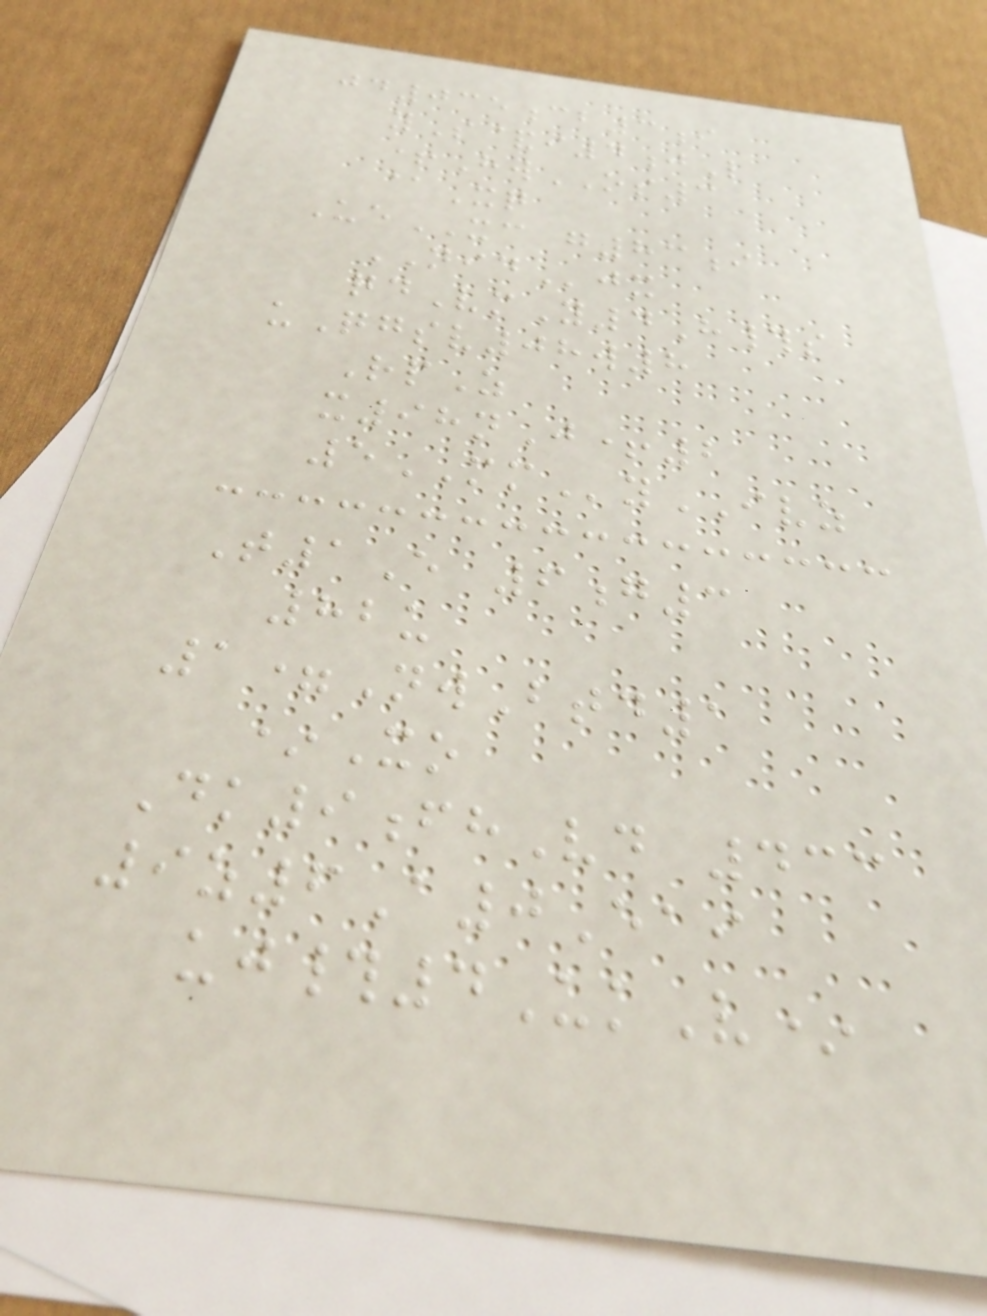jd035cb3i
yS&i4jL
+HwOS3
@Xq
UeXC g83i
NIDjx
qdVmY4H#s
uQgsv08w8
RpZ
x98nJ+2
5MMyIVZ
T1E 6g3
82u
1=NwBtd1
*Xo
Dk9fhVd 433
9z6A0Eai
uj#4UkV*
